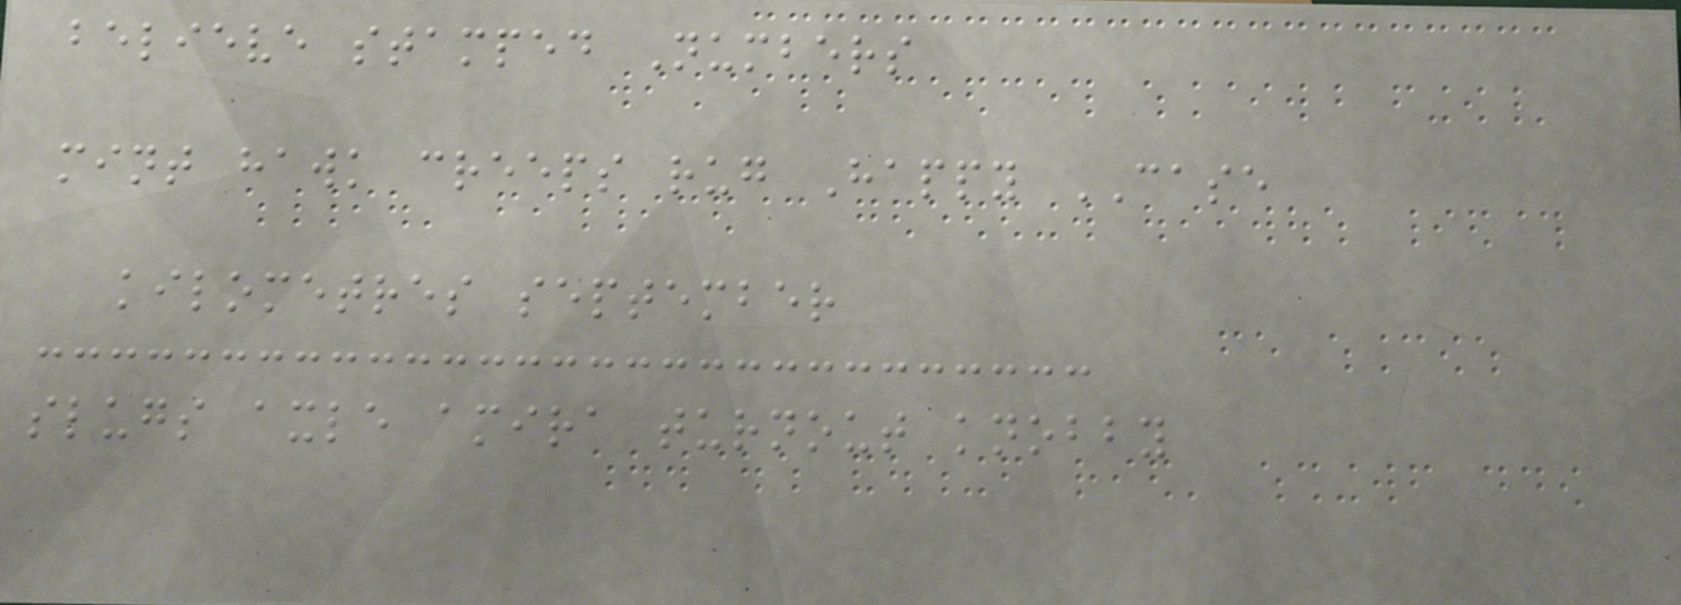believe stamped Numbers
mint hawk creeps rug Happy CASE
kilometres september
slugs axle amira turnout knobby
